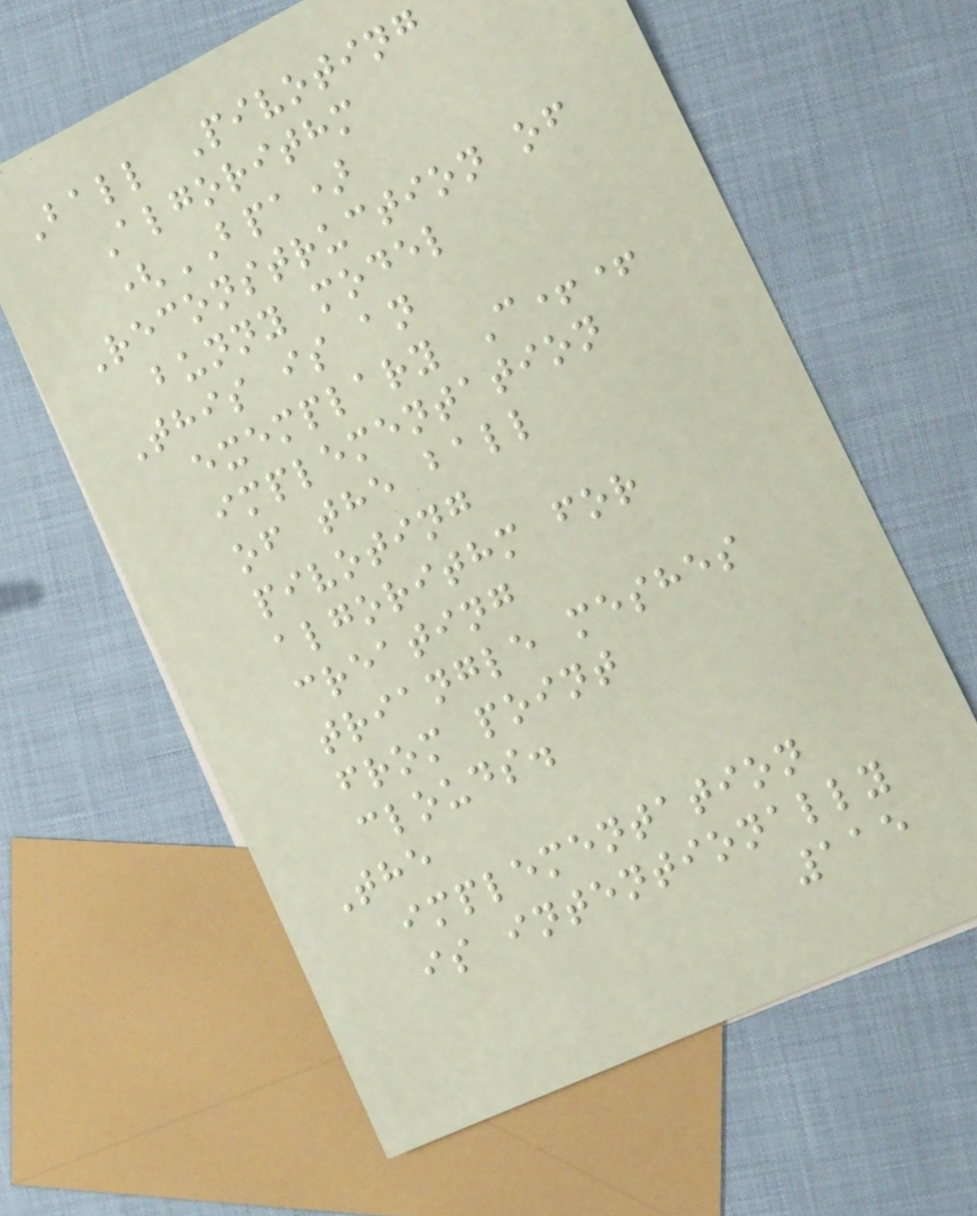Ball Pivoting
Algorithm
(BPA)
Reconstruction of
bunny model
This is an
exemplary C++
implementation
of the ball
pivoting
algorithm for
creating
triangle meshes
from point
clouds.
The
implementation
is intentionally
115
